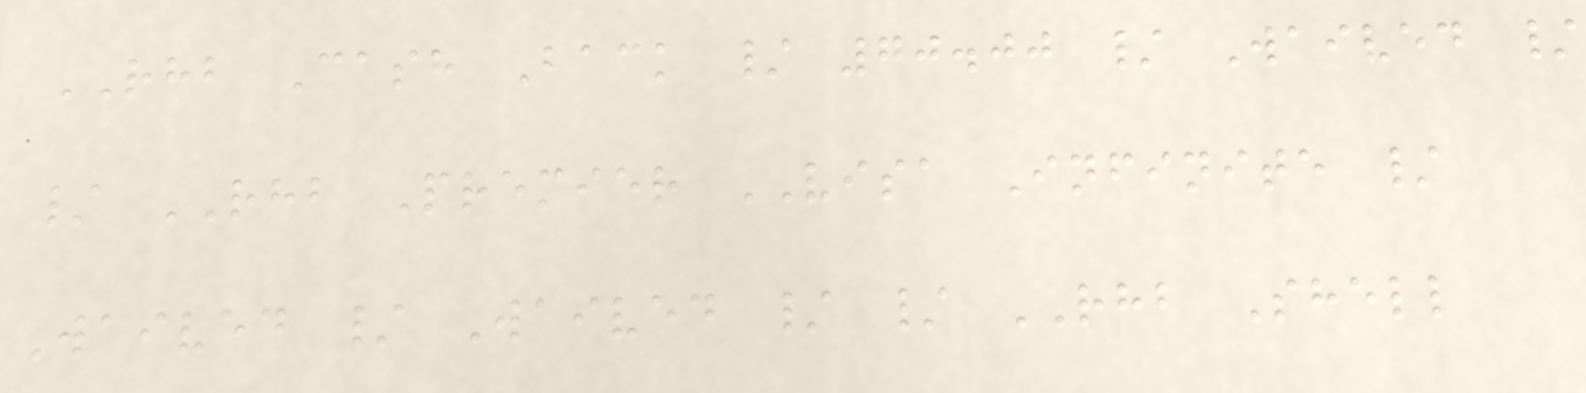RHB Cash Back / 70.00 / Waived /
/ RHB Premier VISA Infinite /
Waived / Waived / / RHB Shell
